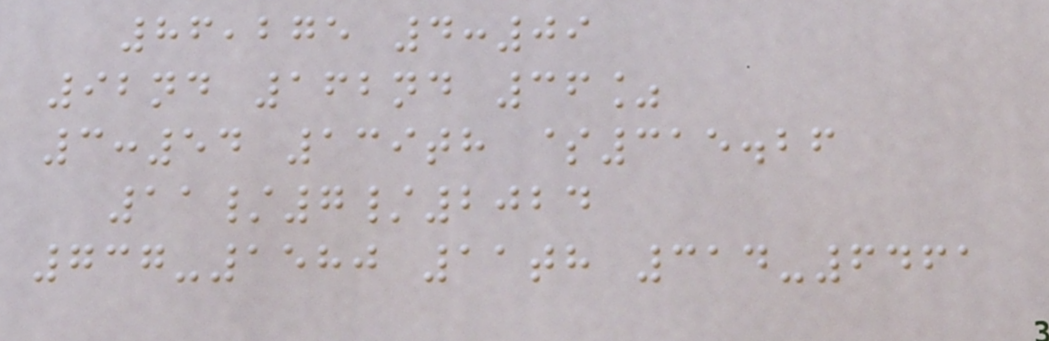86,275 4:09
92nd 162nd 36%
3:54 139th $315.26
11/7/2024
737-1580 11th 314-6461
